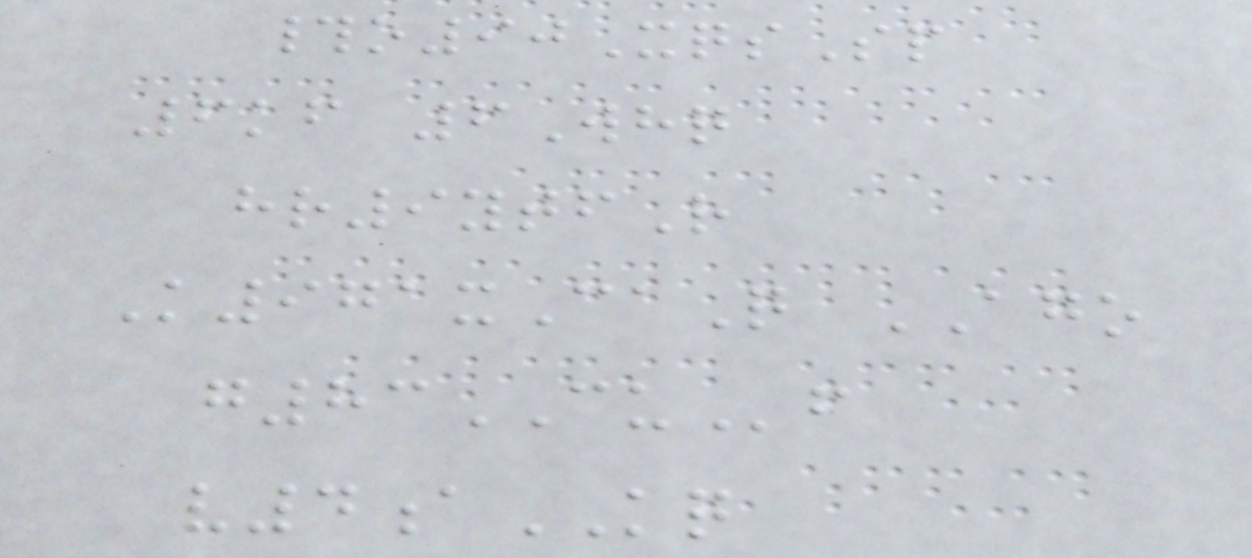#o90XqsSp
6kf 6Whq
hr9ytfR
K971xCaQ AGO
g83CUf
v4aKQ
